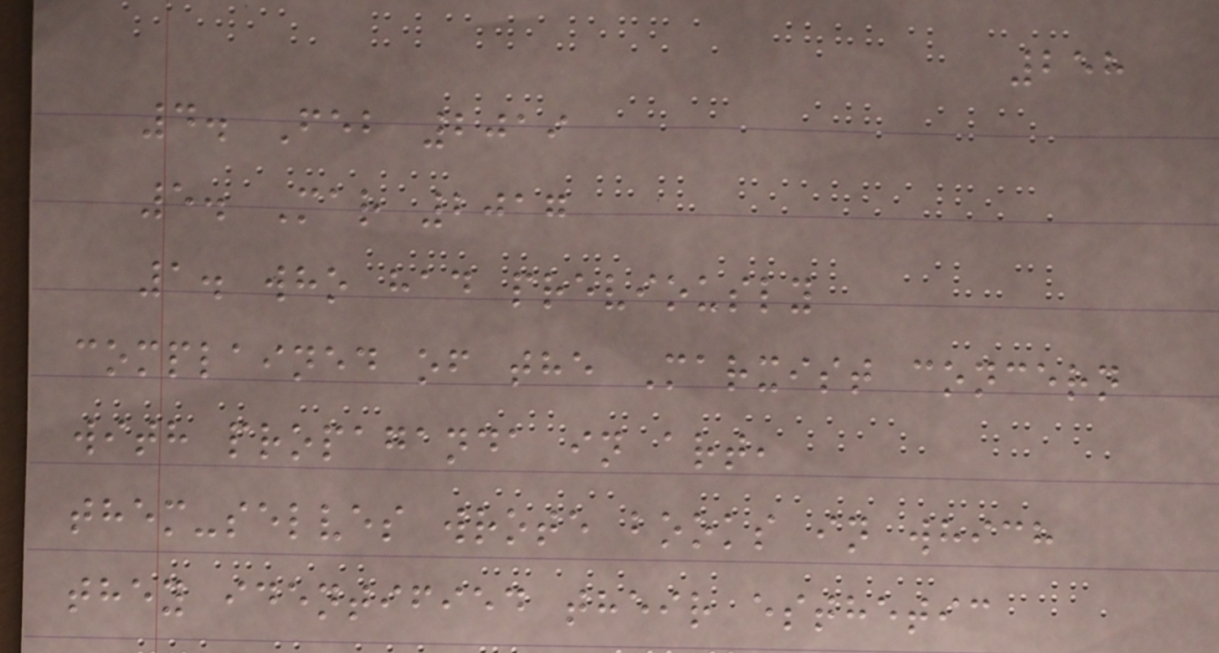258
4. Feb 2019
5. Mar 2017
1. who had previously
complained of the Marxist concern
with propaganda in art,
them-selves wrote books in which
they identified their esthetic
